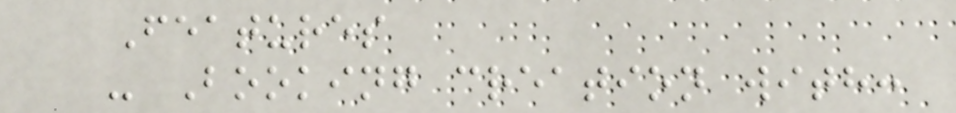Features
- Booking creation with:
